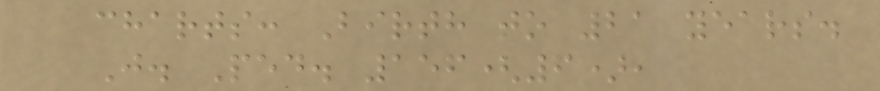charts: Birth to 21 years.
J. Ped. 156(6),
